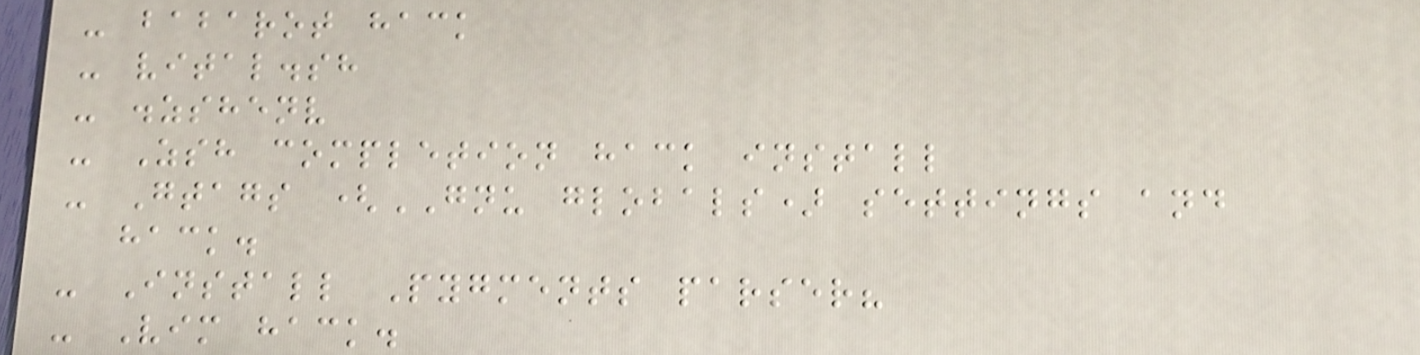- babarot hack
- vital.sh
- .zshenv
- Zsh completion hack install
- Gtags (GNU globals) settings and
hack.
- Install Pygments parser?
- Vim hack.
